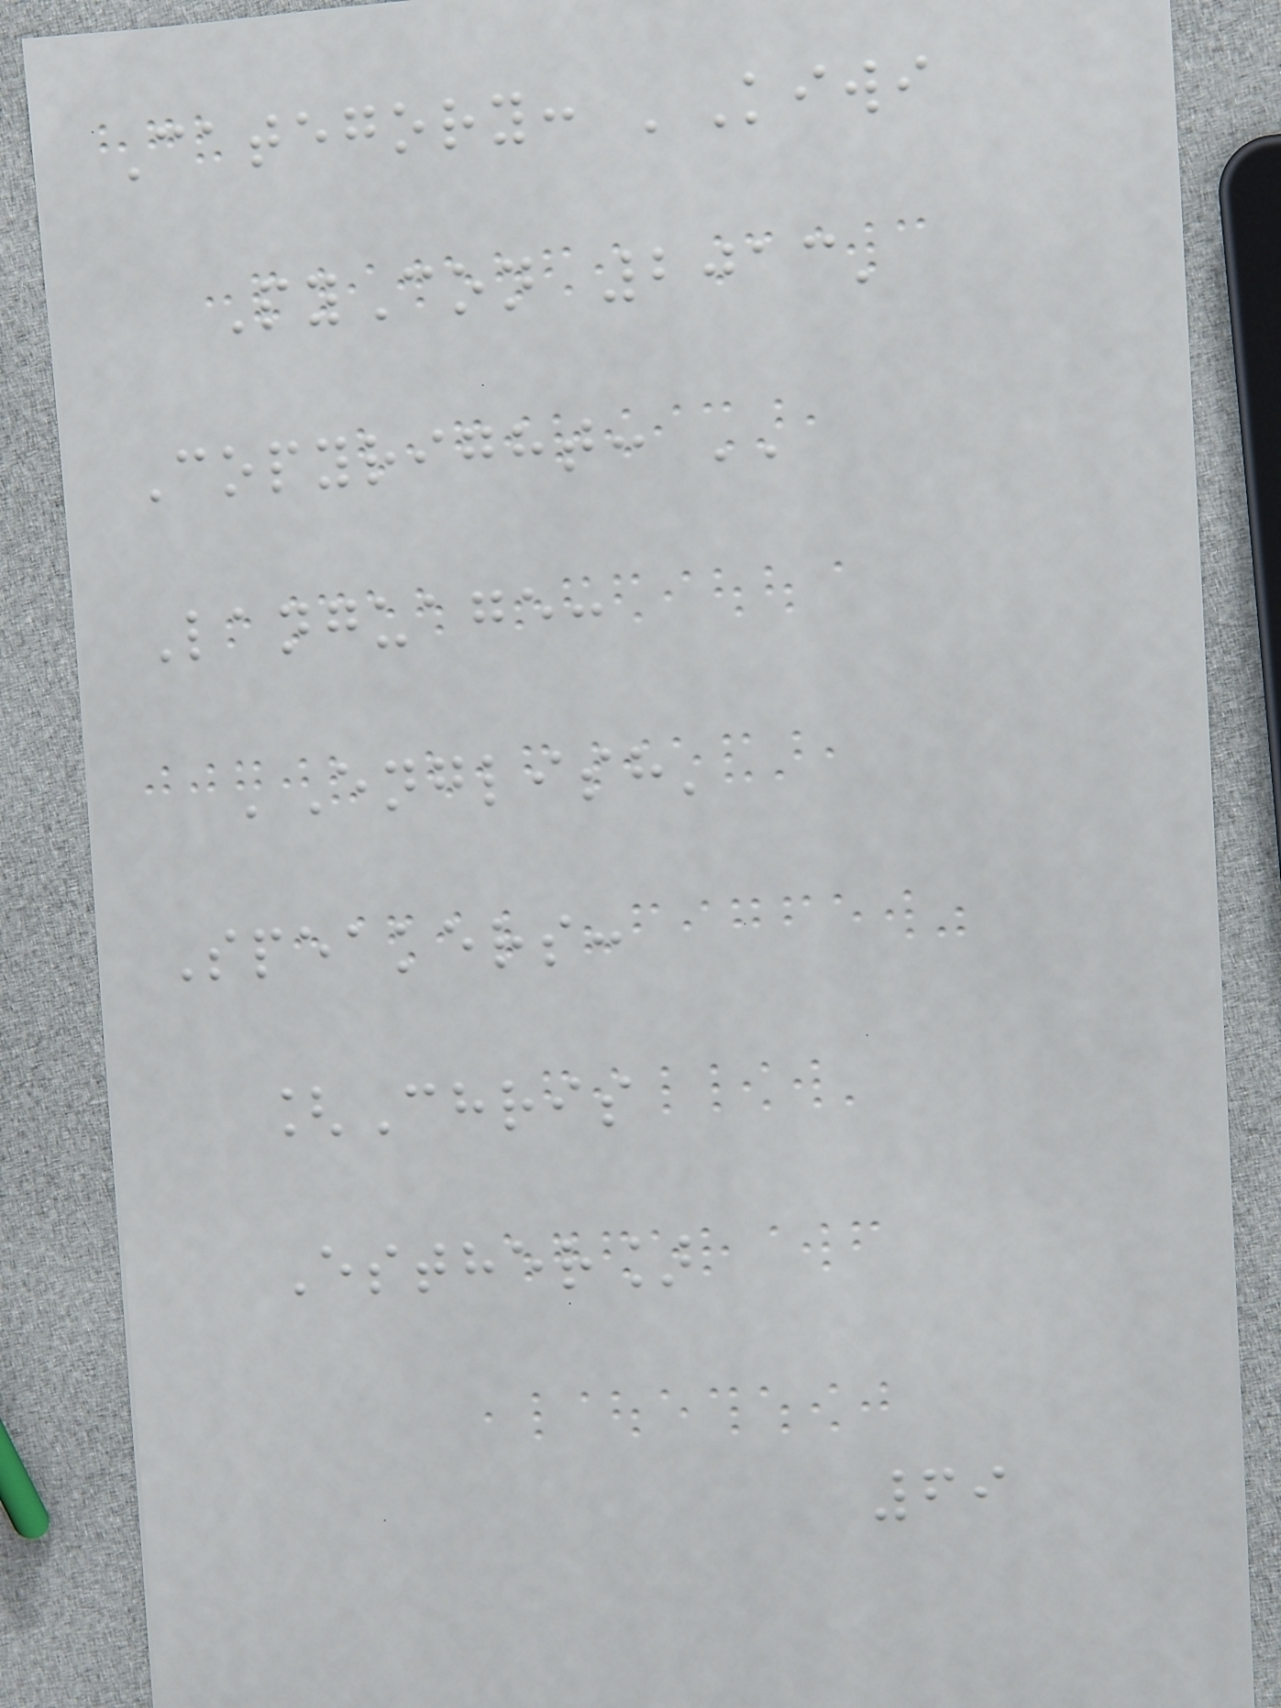Category: 'Kiwi
PyCon 2013'
Copyright: ''
Language:
'English'
Speakers:
[Chris
Esther]
69
